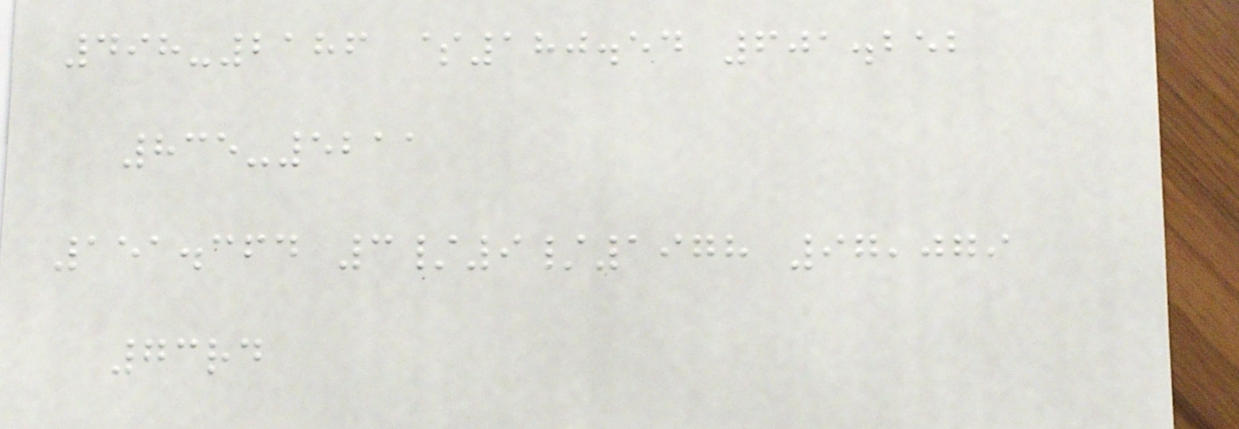498-2186 $180.54 601.252
835-5211
151.364 3/9/1978 97,079
73rd
